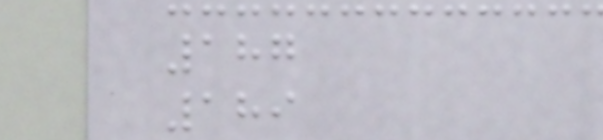187
189
